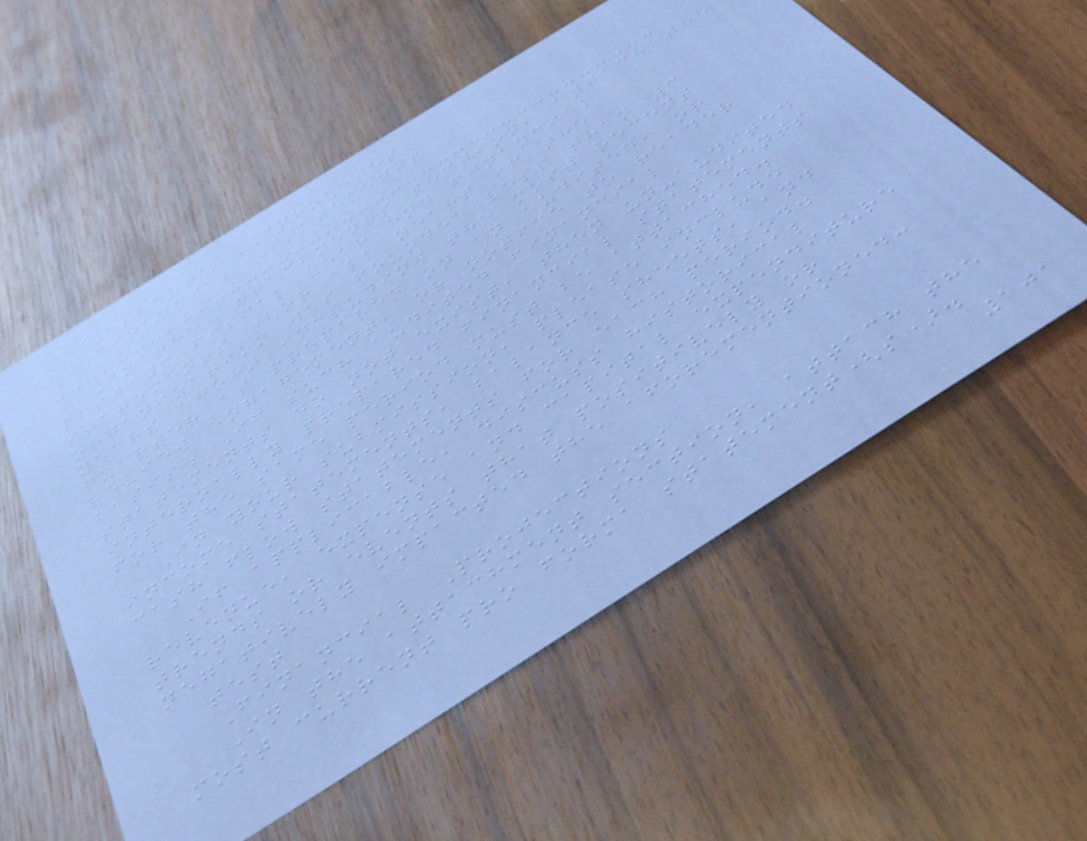ALBERTA INNOVATES
Financial Statements
In the attachments section, attach the
last 3 fiscal year end financial
statements (or all years if the
organization was founded less than 3
years ago) including the most recent
quarter as prepared on an audited, or
review engagement, or notice to reader
basis. If such audited financial
statements do not exist, then un-audited
internally prepared financial statements
for the same period must be attached.
In your submission, please include
income statements, balance sheets, and
cash flow statements for each period.
If applicable, discuss historical
revenue, expense and capital expenditure
trends or events that positively or
negatively impacted the aforementioned:
test
Financial Projections
In the attachment section, attach the
most current pro forma statement(s).
101
